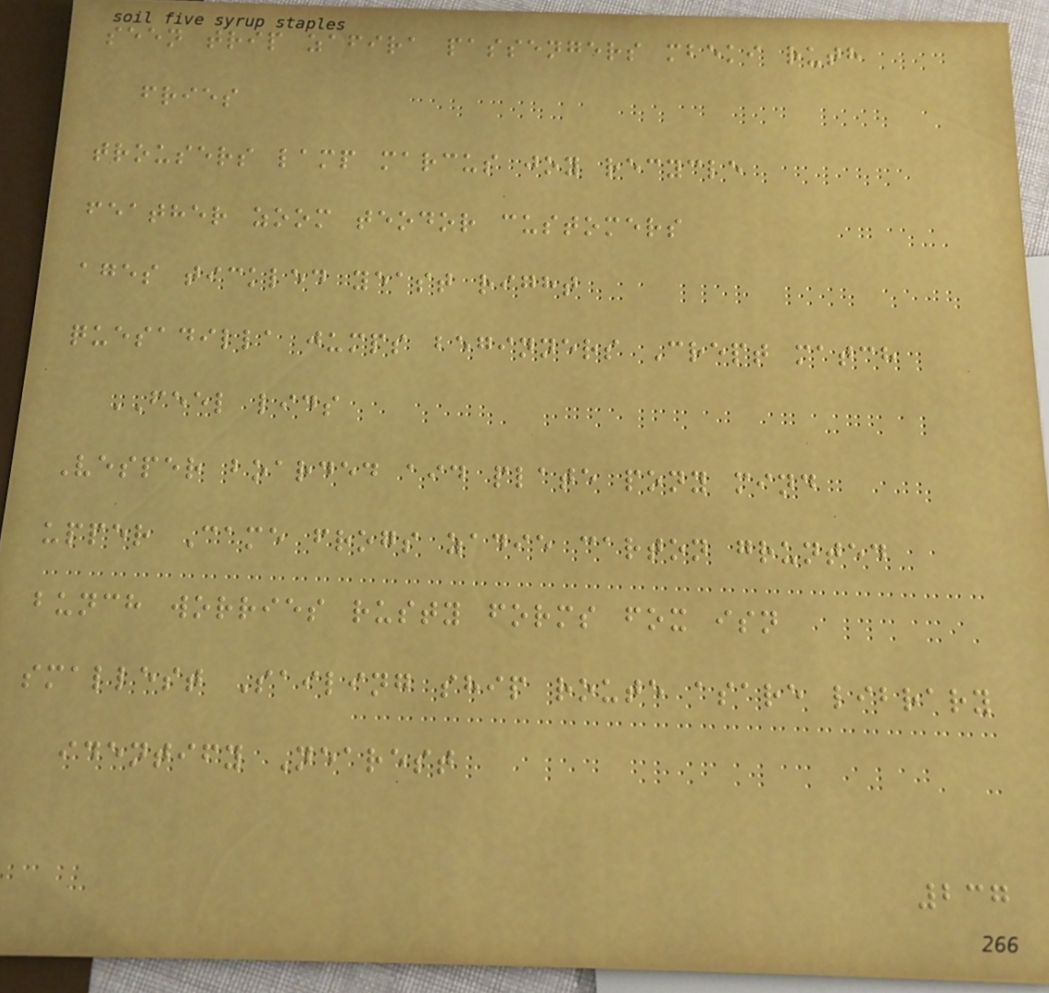seen trip zafira passengers mbeki ruth
fries
trousers lamp marcus joy recycle
feather zoom teodor customers
ages tickled yeast right
quesadilla jumps beginners Crept match
FEEL lids
Vesper boarded aid plate pony mind
upper Came frogs zadie carton grunted
bunch worries rusty forms fox isn
smallest Sailing ship route asare library
identify Nearest
237
